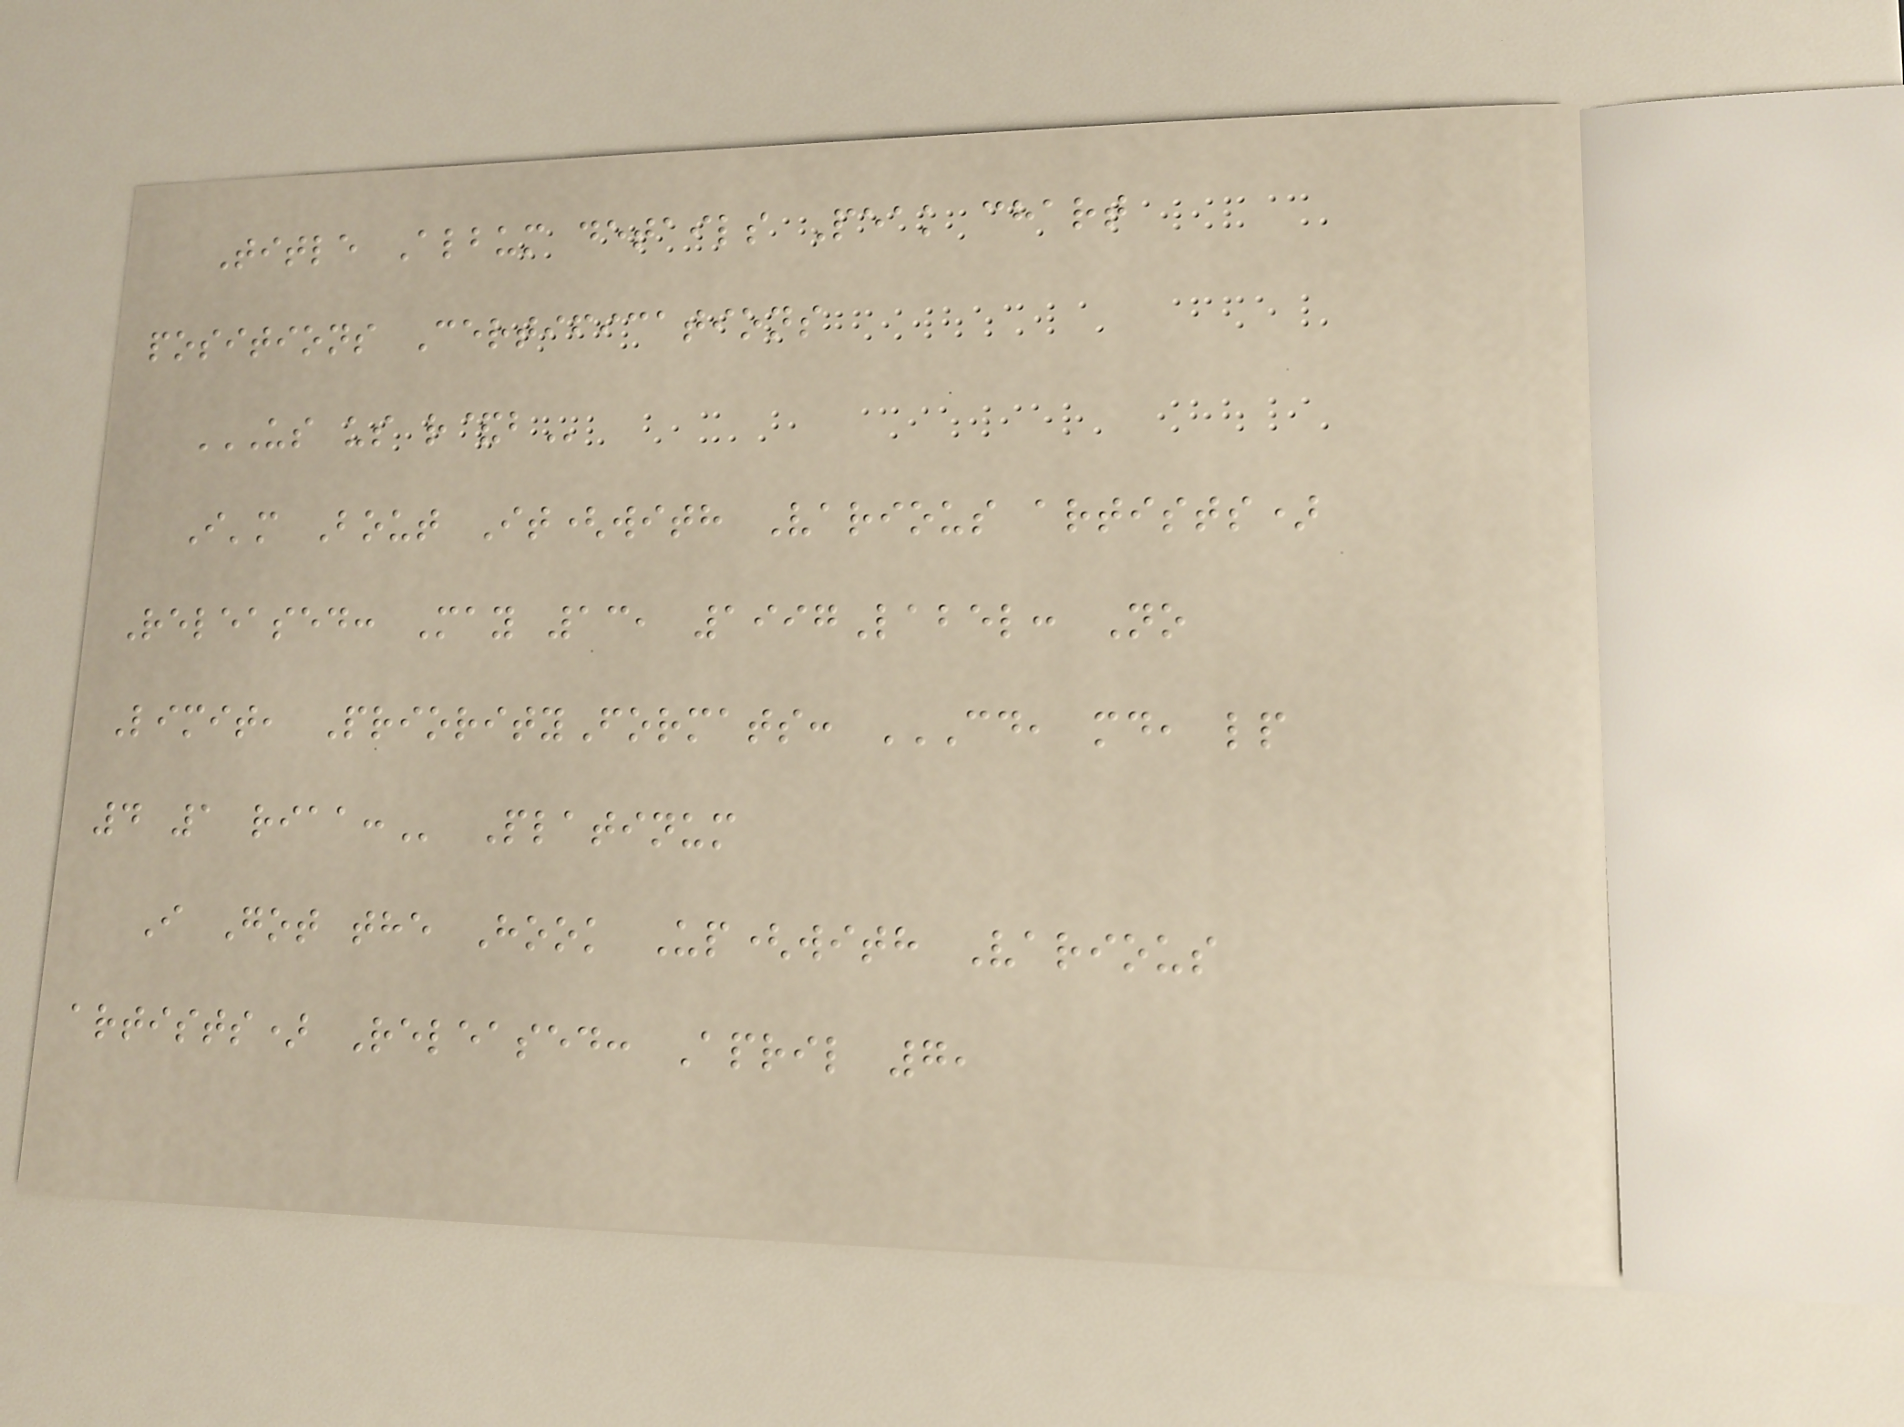Title Album details Peak chart
positions Certifications
US US R&B
I'm Bout It(with Various artists)
Released: May 13, 1997Label: No
Limit, PriorityFormats: CD, MD, LP
4 1 RIAA: Platinum
I Got the Hook Up(with Various
artists) Released: April 7,
